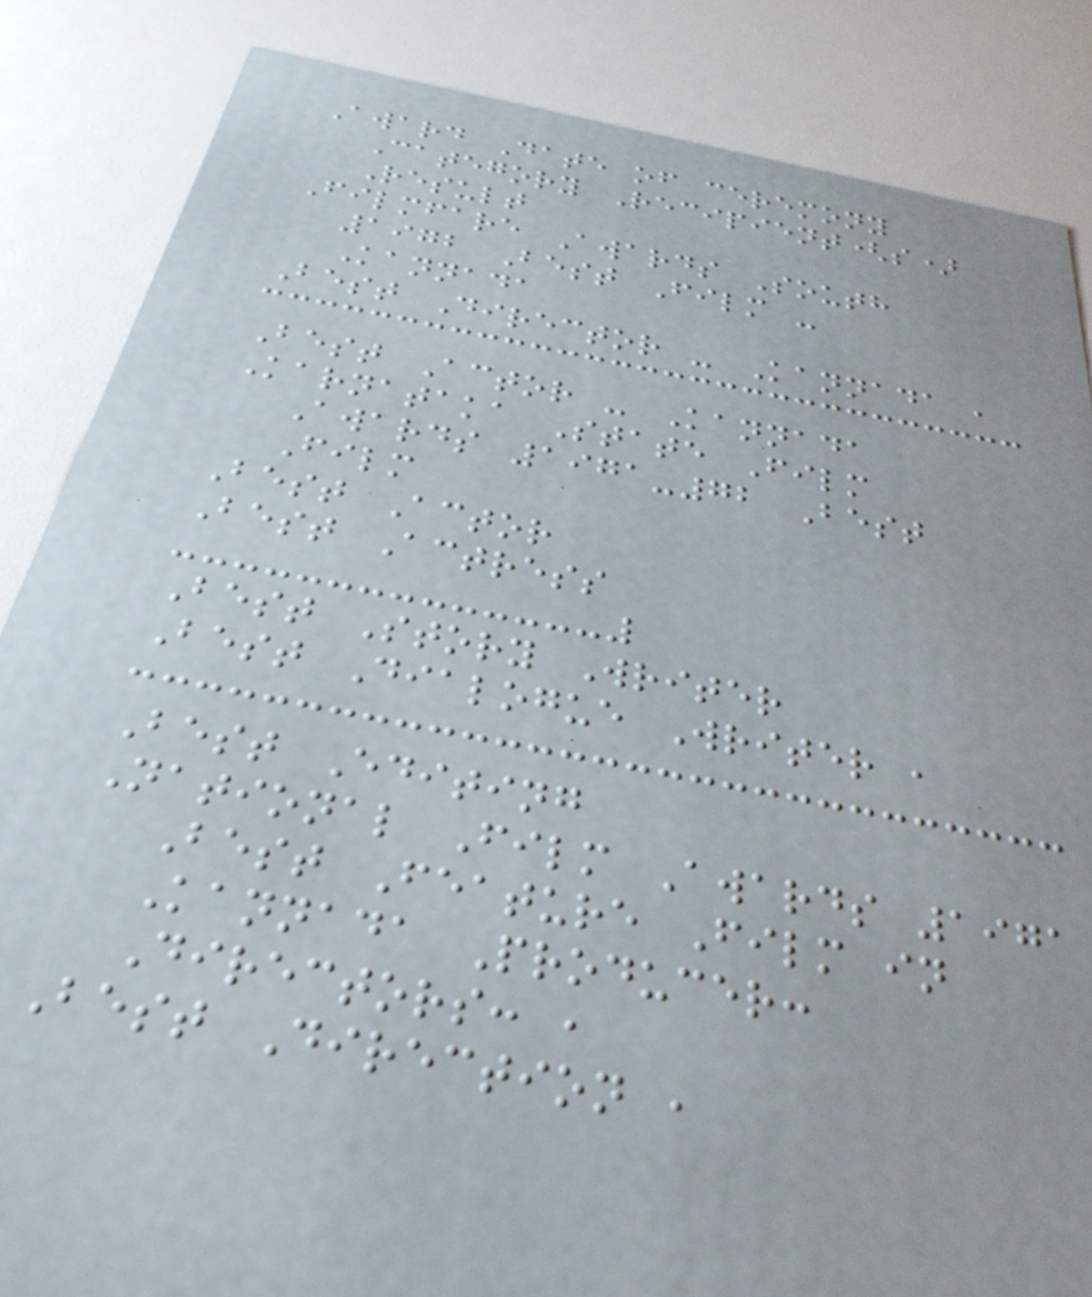Award Date of ceremony
Category Recipient(s)
Result
Filmfare Awards South
1972 Best Film -
Kannada
Best Director - Kannada ,
Best Actor - Kannada
Karnataka State Film
Awards 1971-72 Best
Film
Best Actor
Best Actress
Best Story Writer
Best Dialogue Writer ,
Best Editing
National Film Awards 1971
Best Feature Film in
Kannada Producer:
Directors: ,
Best Direction ,
